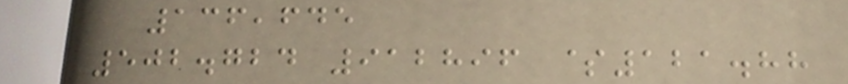136,645
502.724 912896 $121.88
